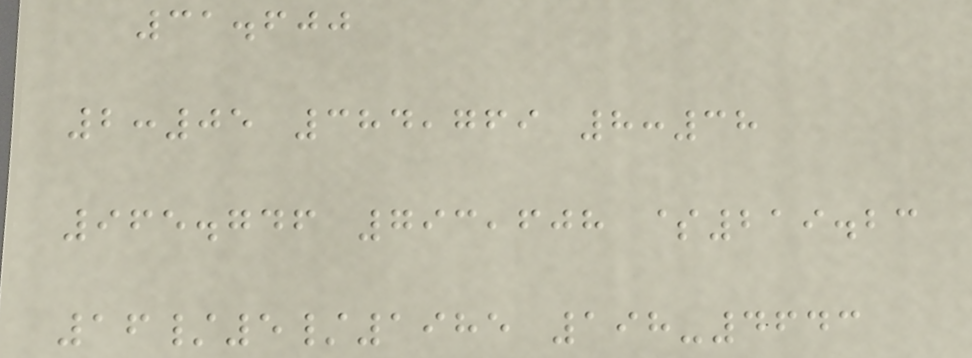31.600
2:05 384,769 8:38
965.746 793,608 $219.23
16/5/1985 198-4643
